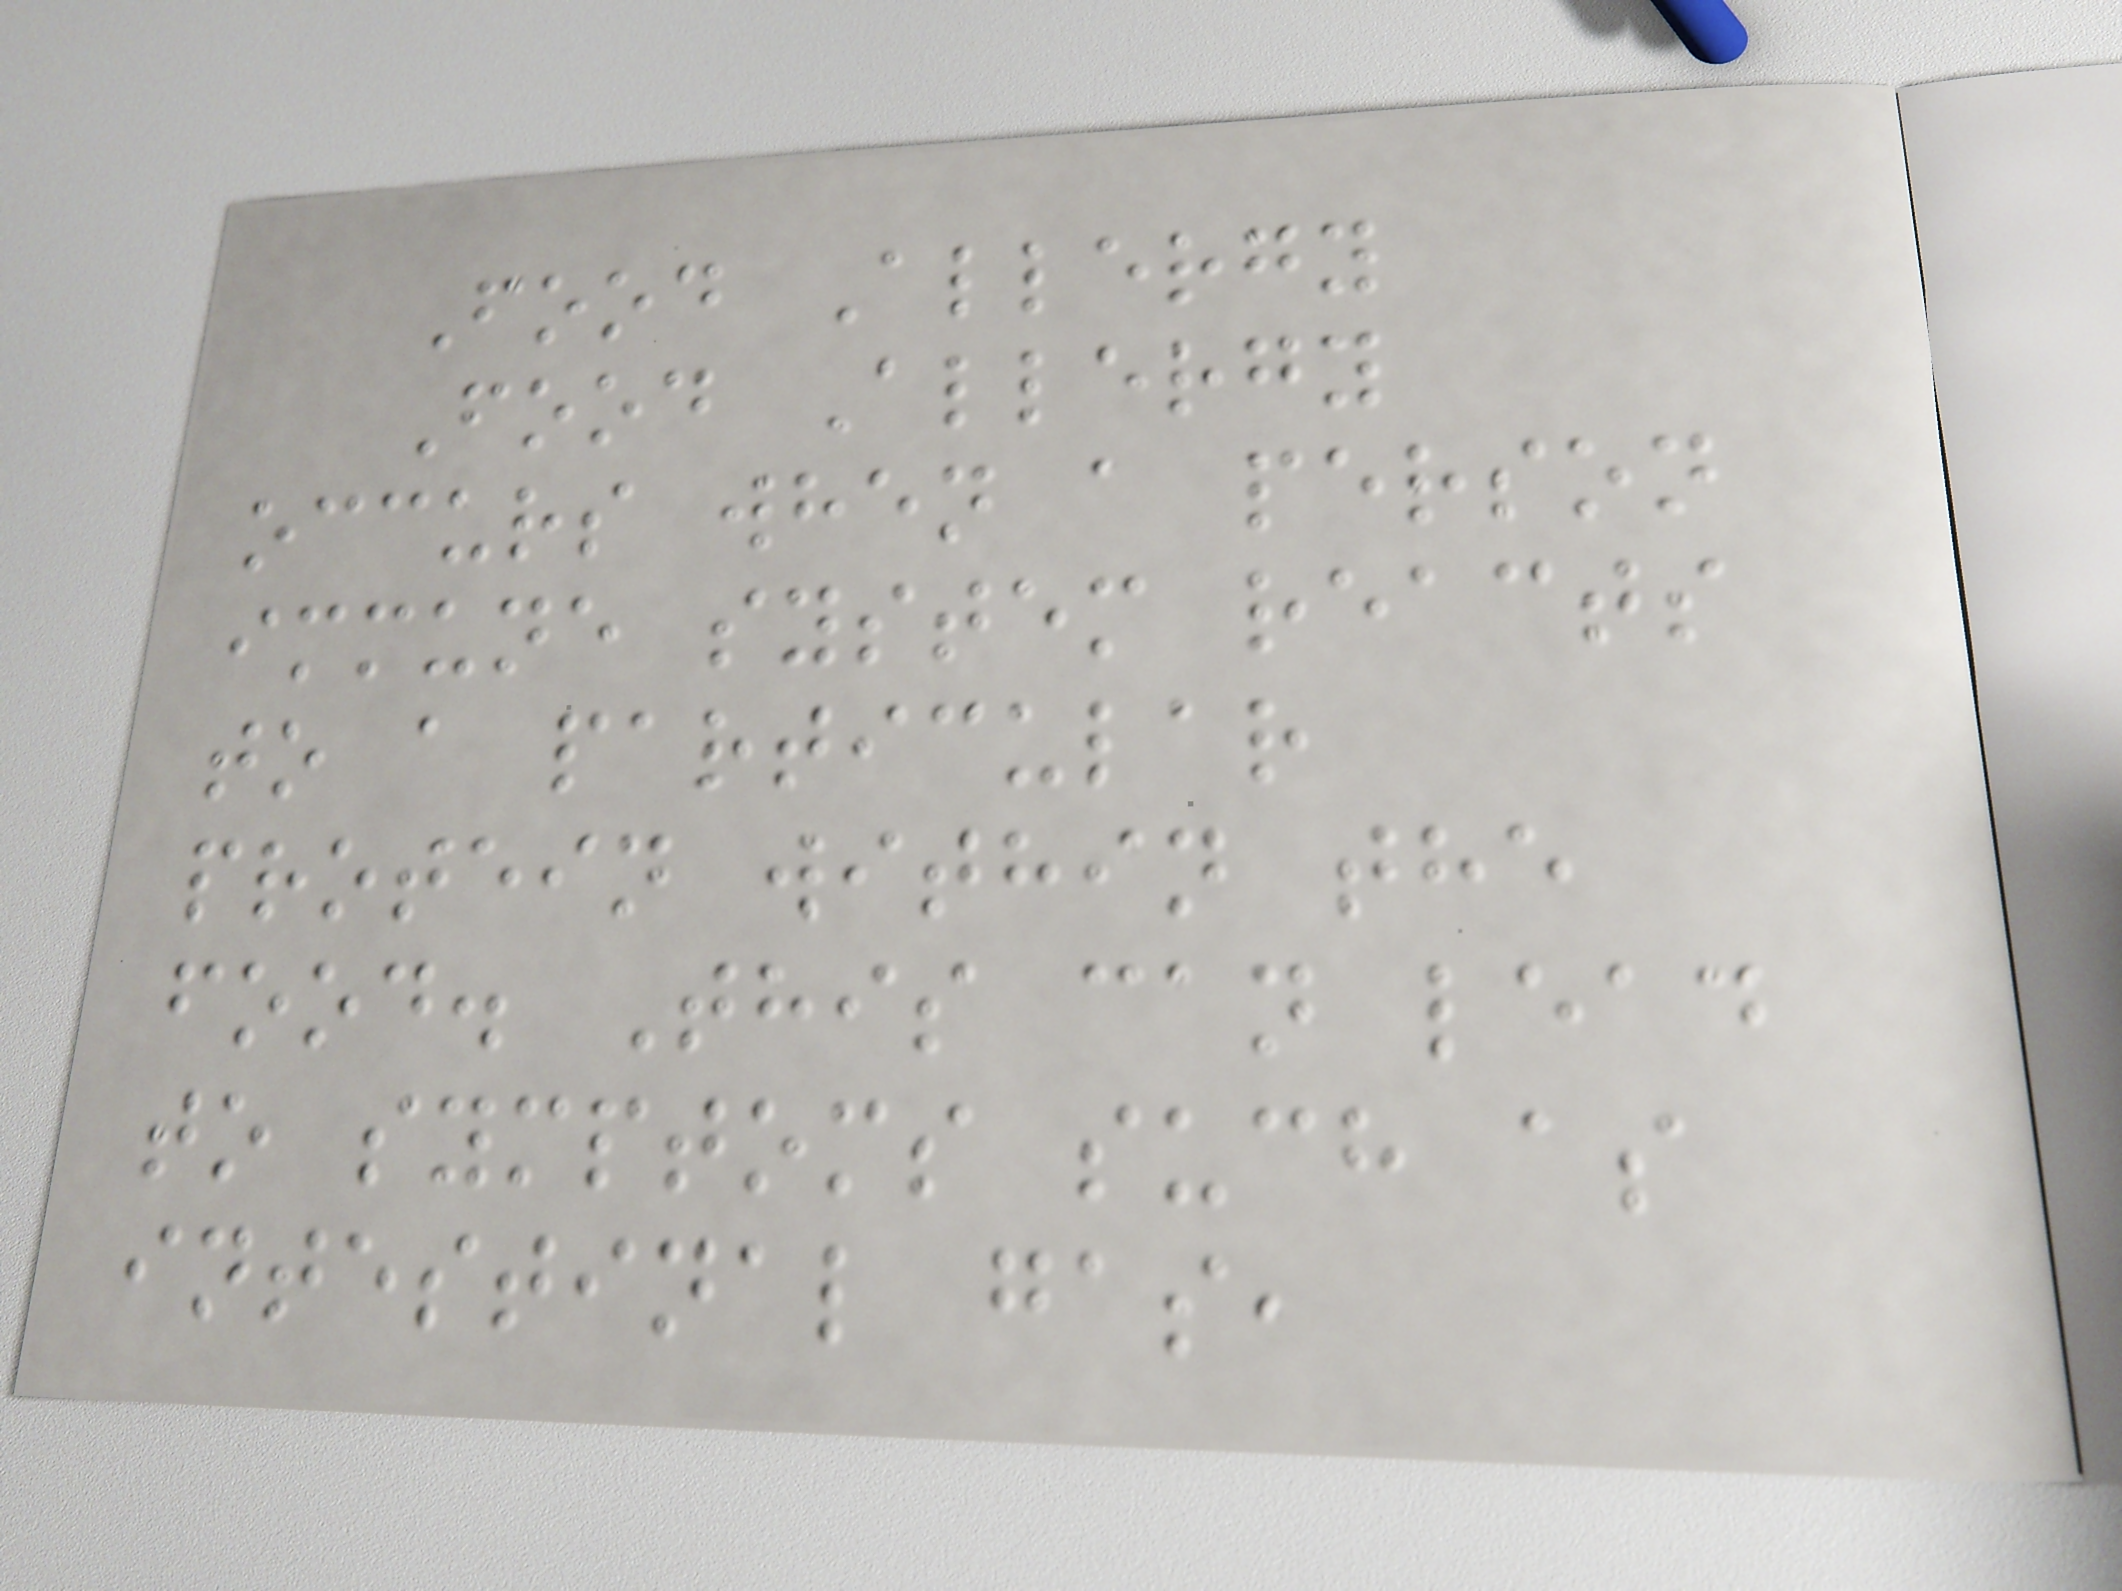Food Allergy
Food Allergy
occurs when a person
immune system reacts
to a particular
protein within the
food. This can lead
to symptoms such as
intestinal gas,
